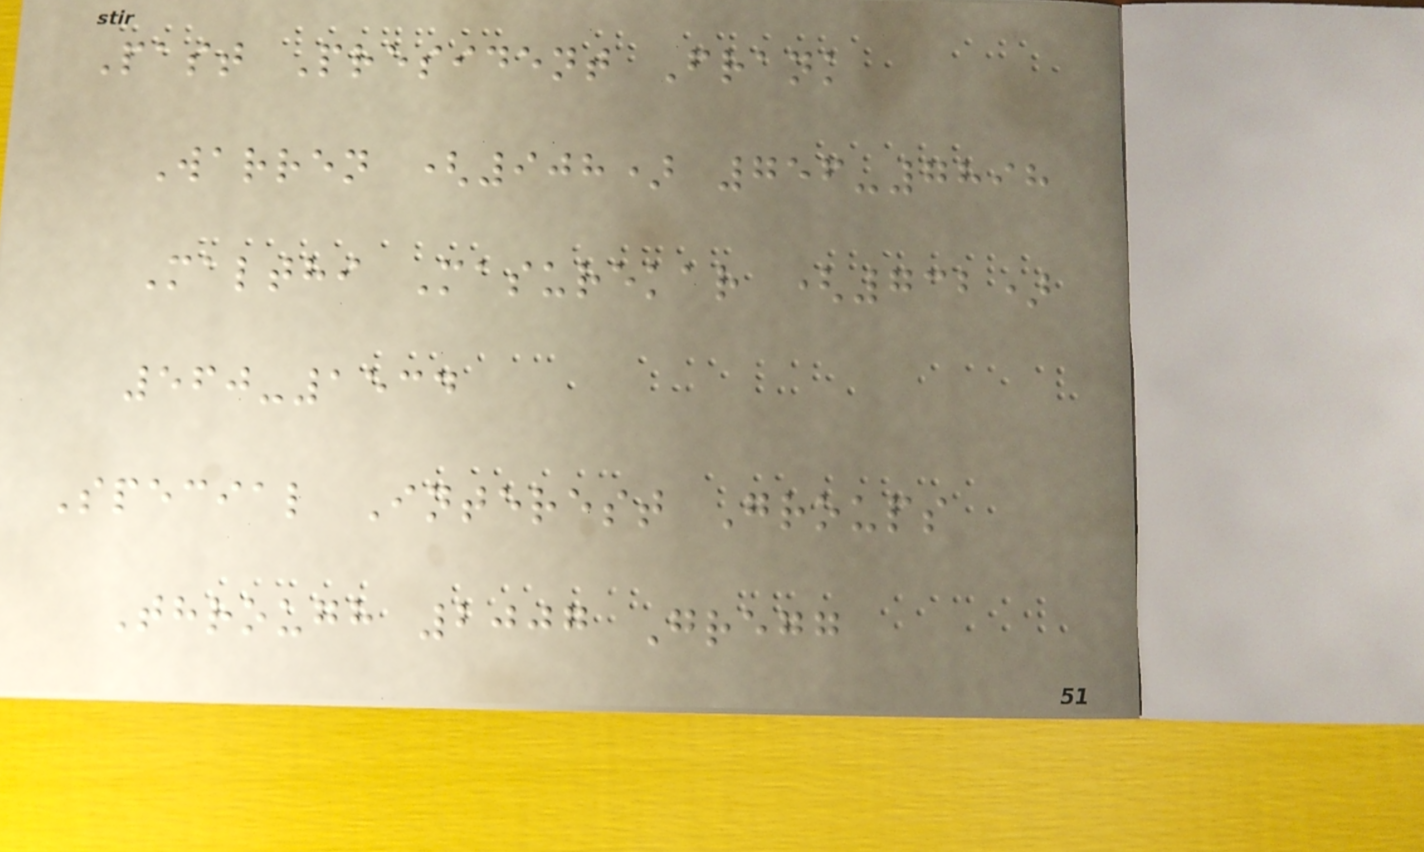Past President Frank
Warren (908) 756-7898
Malthi Masurekar (732)
560-1534
Special Interest Groups
Through 2007 Gregg
